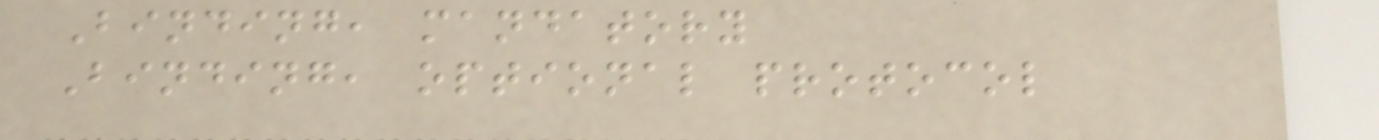Binding, mandatory
Binding, optional protocol
